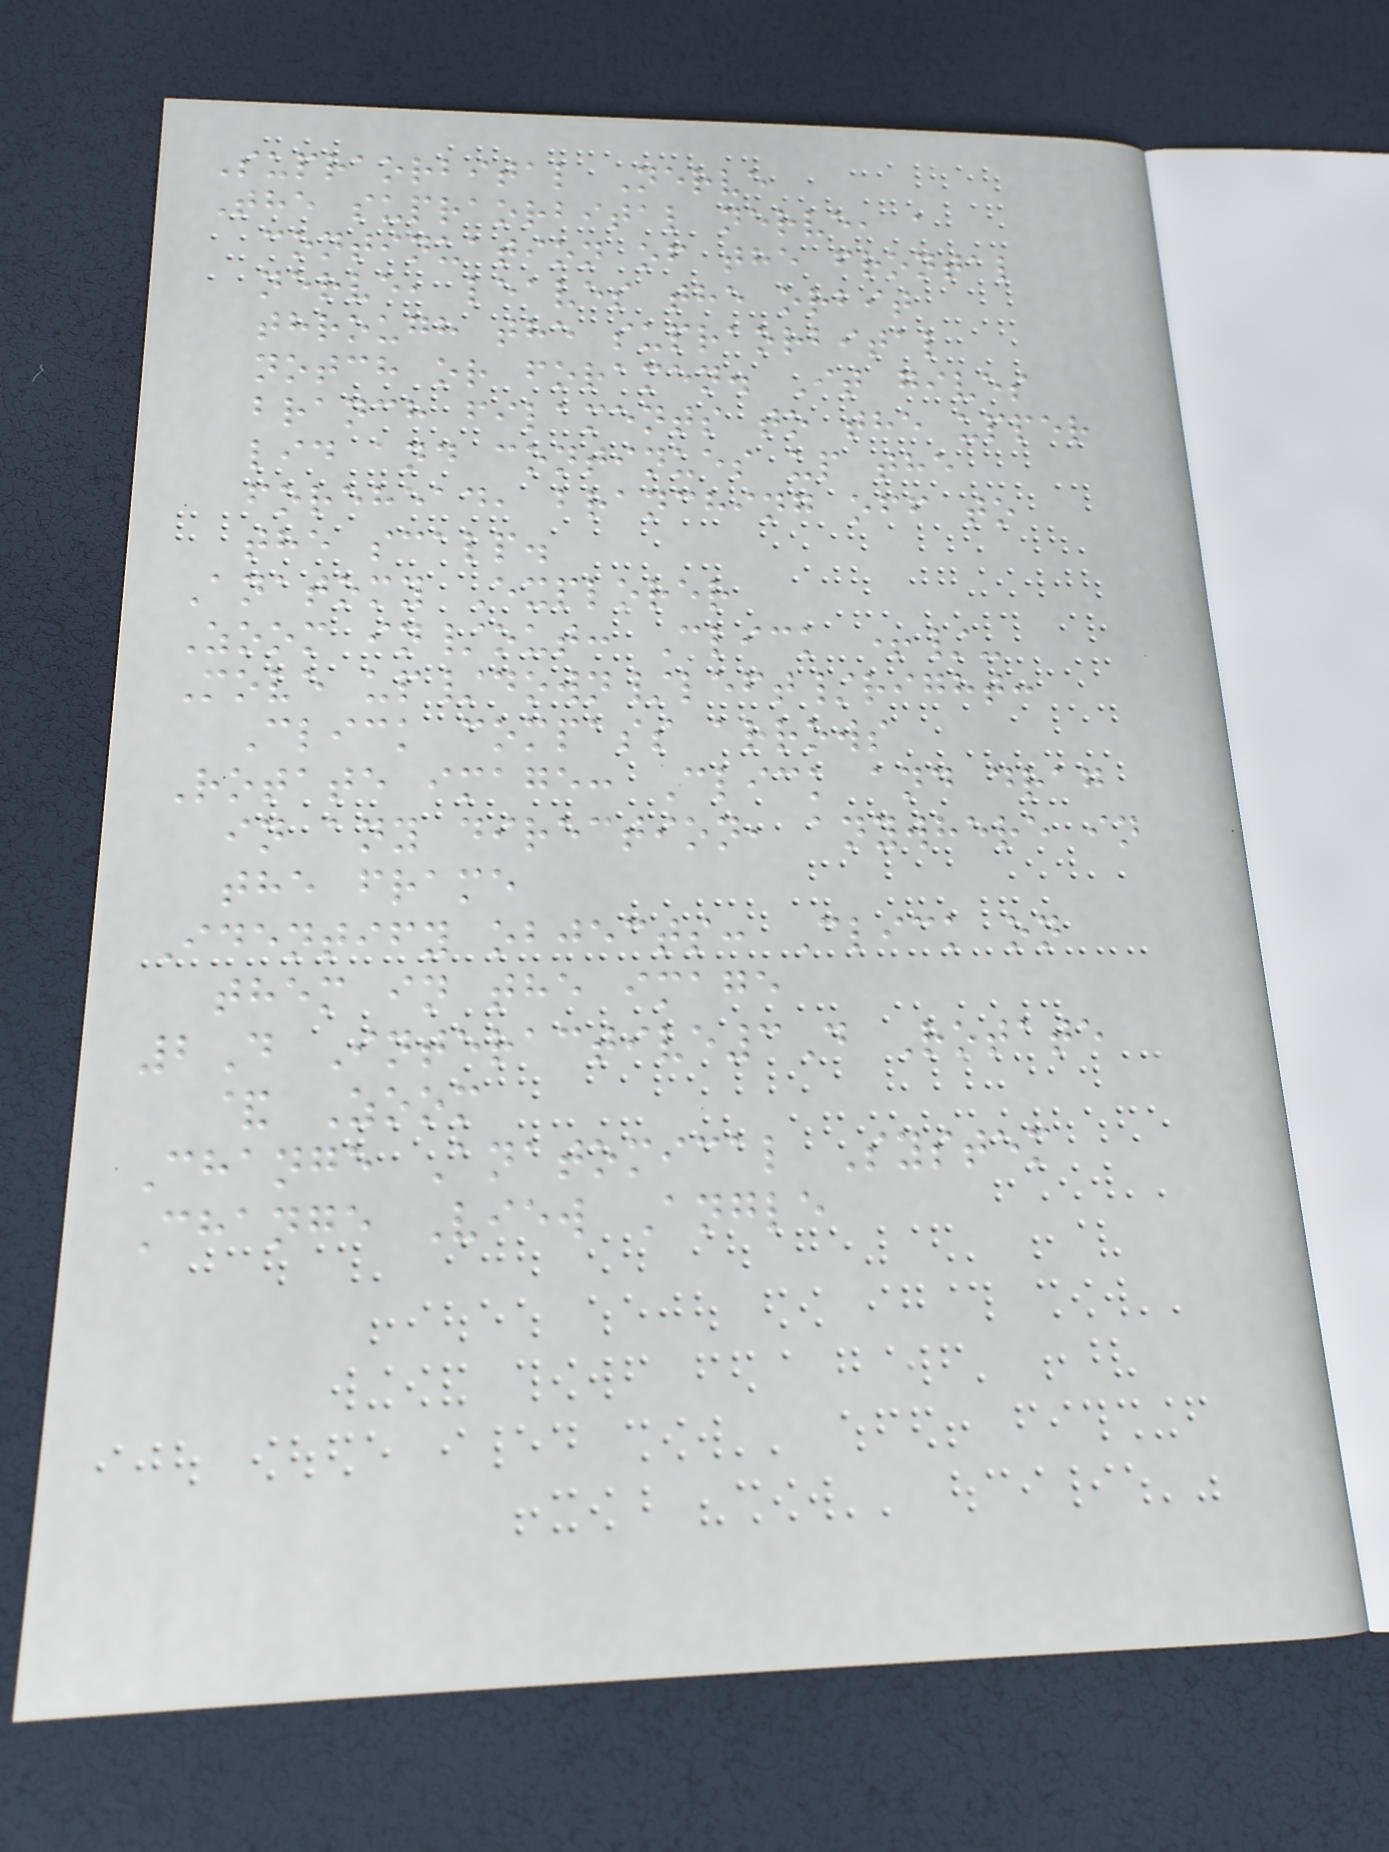Supraorbital Nerve
The supraorbital nerve, a
continuation of the frontal
nerve, leaves the orbit
through the supraorbital
notch or foramen. It gives
branch filaments to the upper
lid and continues up the
forehead, branching off to
the scalp.
Anatomy Explorer
Zoom in/out: Click +/-
Move up/down/left/right:
Click compass arrows
Rotate image: Click and drag
in any direction, anywhere in
the frame
Identify objects: Click on
them in the image
2D Interactive3D Rotate
& Zoom
Change Anatomical System
Change View Angle
